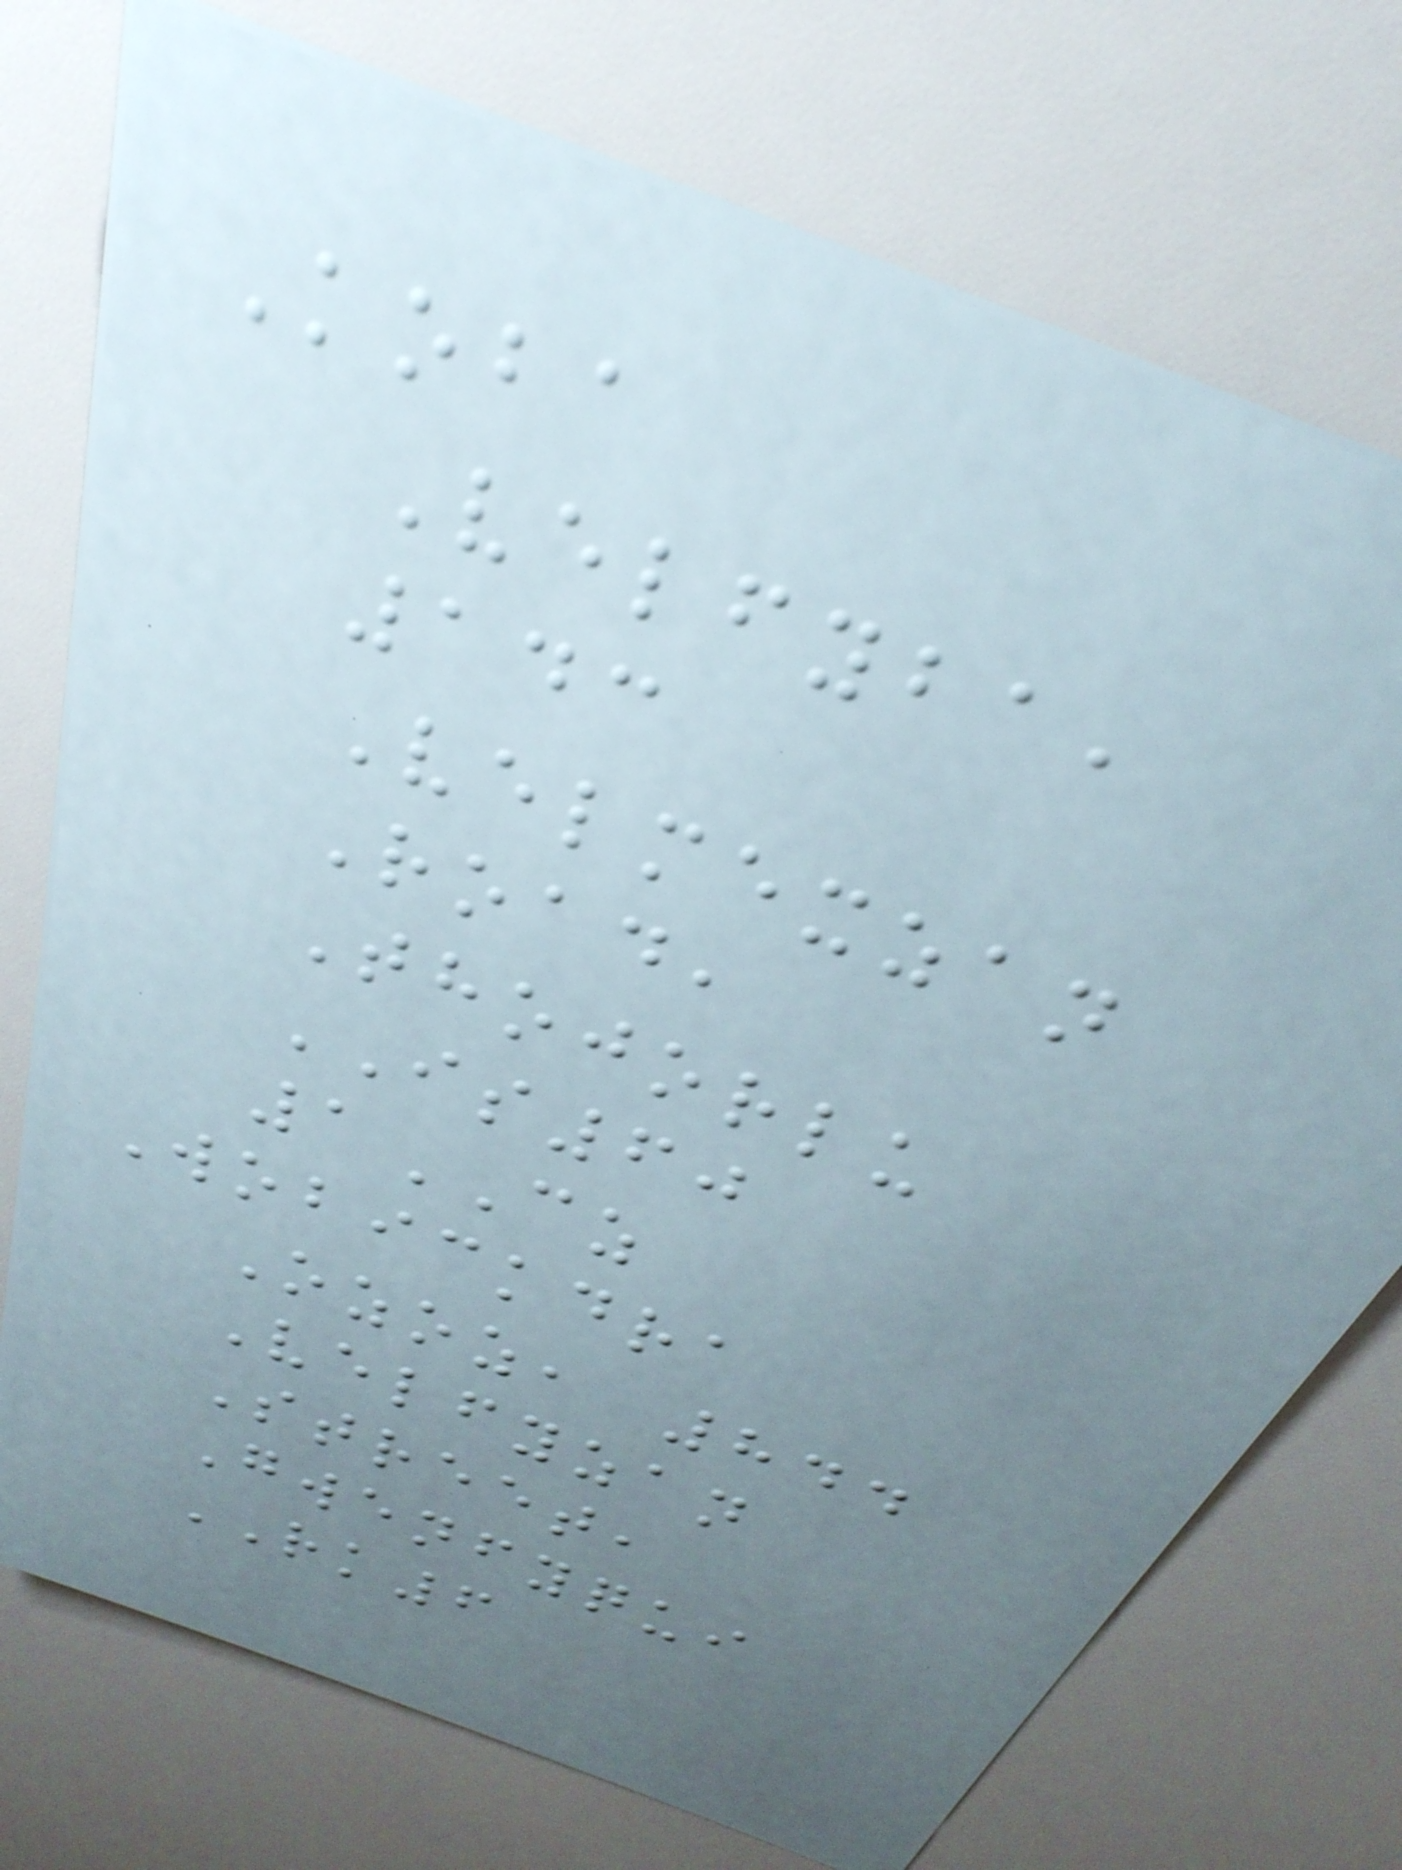Koba
Velfyba,
143
Velmexzan
Road,
Thojorlu
IS60
1CZ
Wobickdra
Ozoz, 844
Velfyzan
Street,
Gwenfyqui
RK6
